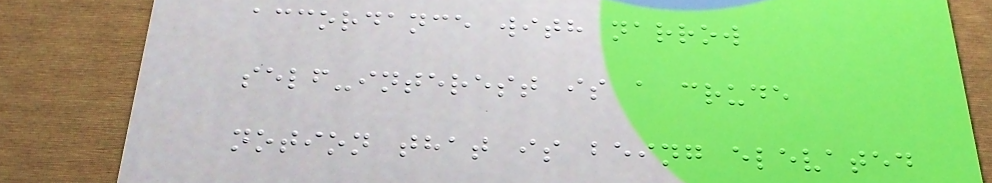accordance with narrow
self-interest is a crude
notion that is being elevated
